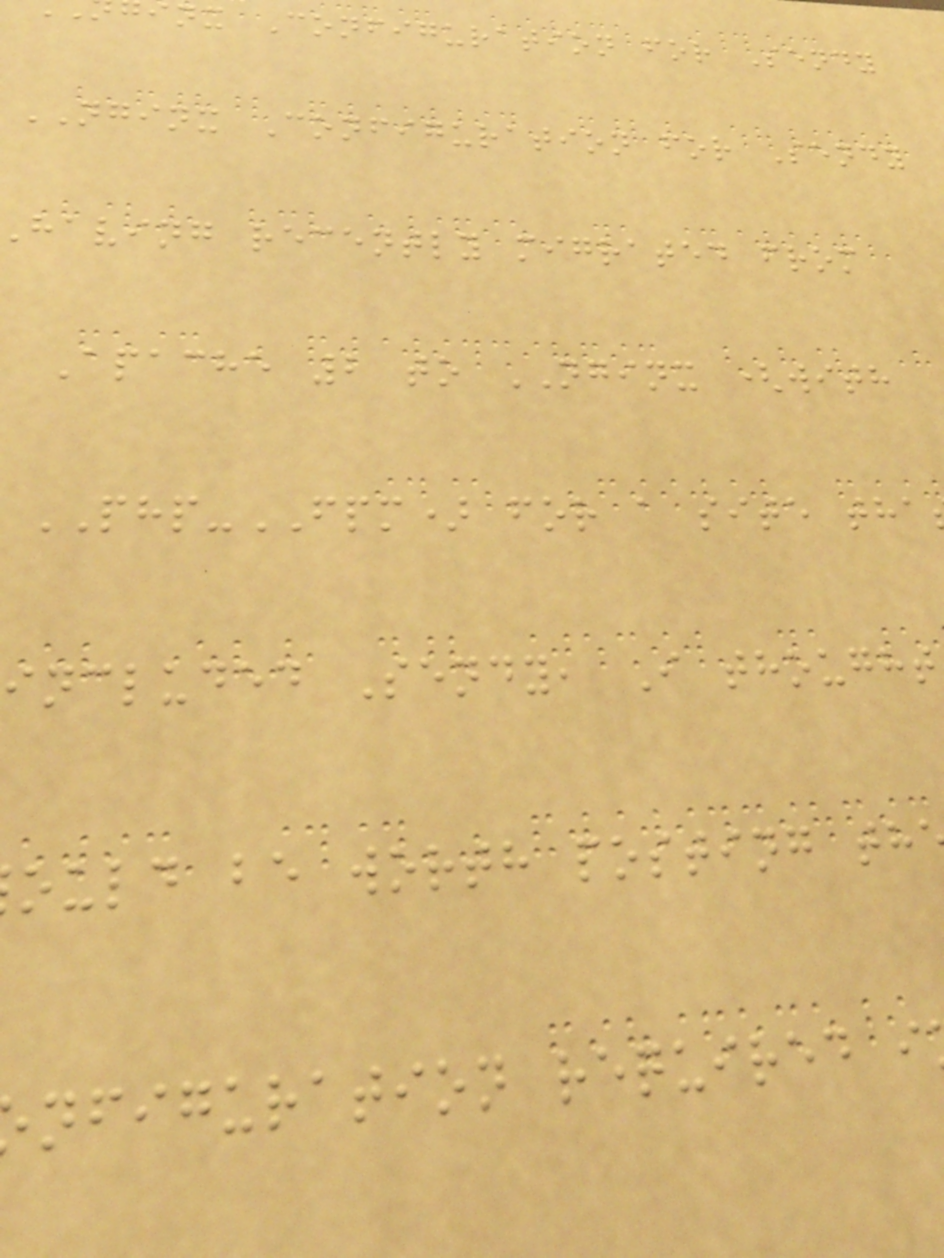nx Configuration for Sendy
NGINX Configuration for Sendy
having recently migrated from
Apache 2 to NGINX (with
PHP-FPM) for a site tha
included Sendy, I thought
ould be worth posting th
nfiguration required i
